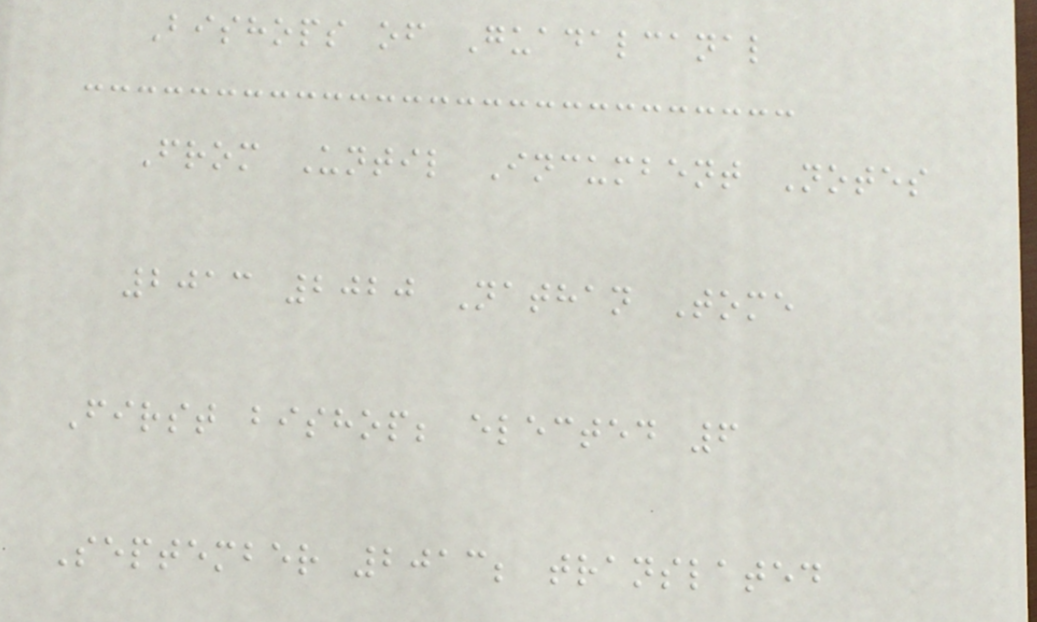Bishops of Guadalcanal
From Until Incumbent Notes
2013 2020 Nathan Tome
First bishop; elected 6
September 2013; translated
